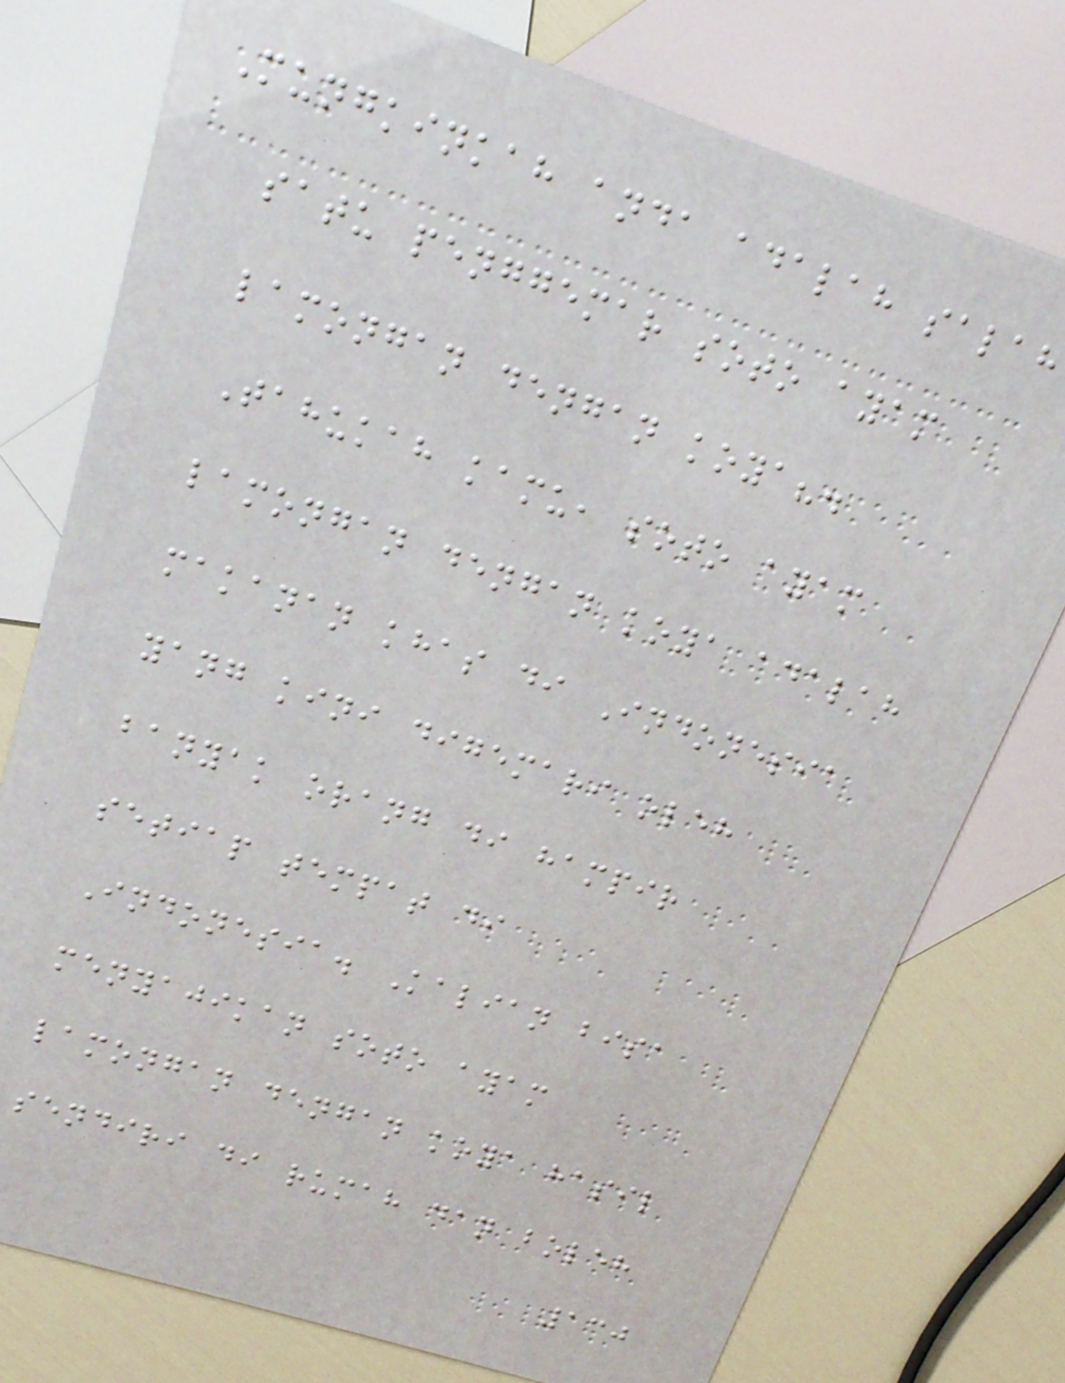Mungkinkah anda adalah salah
satu penggemar soto ayam
lamongan dengan koya?.
Tahukah kamu, soto ayam
lamongan dengan koya adalah
makanan khas di Indonesia
yang kini digemari oleh
banyak orang di hampir
setiap tempat di
Indonesia. Kalian bisa
menyajikan soto ayam
lamongan dengan koya hasil
sendiri di rumah dan boleh
130
